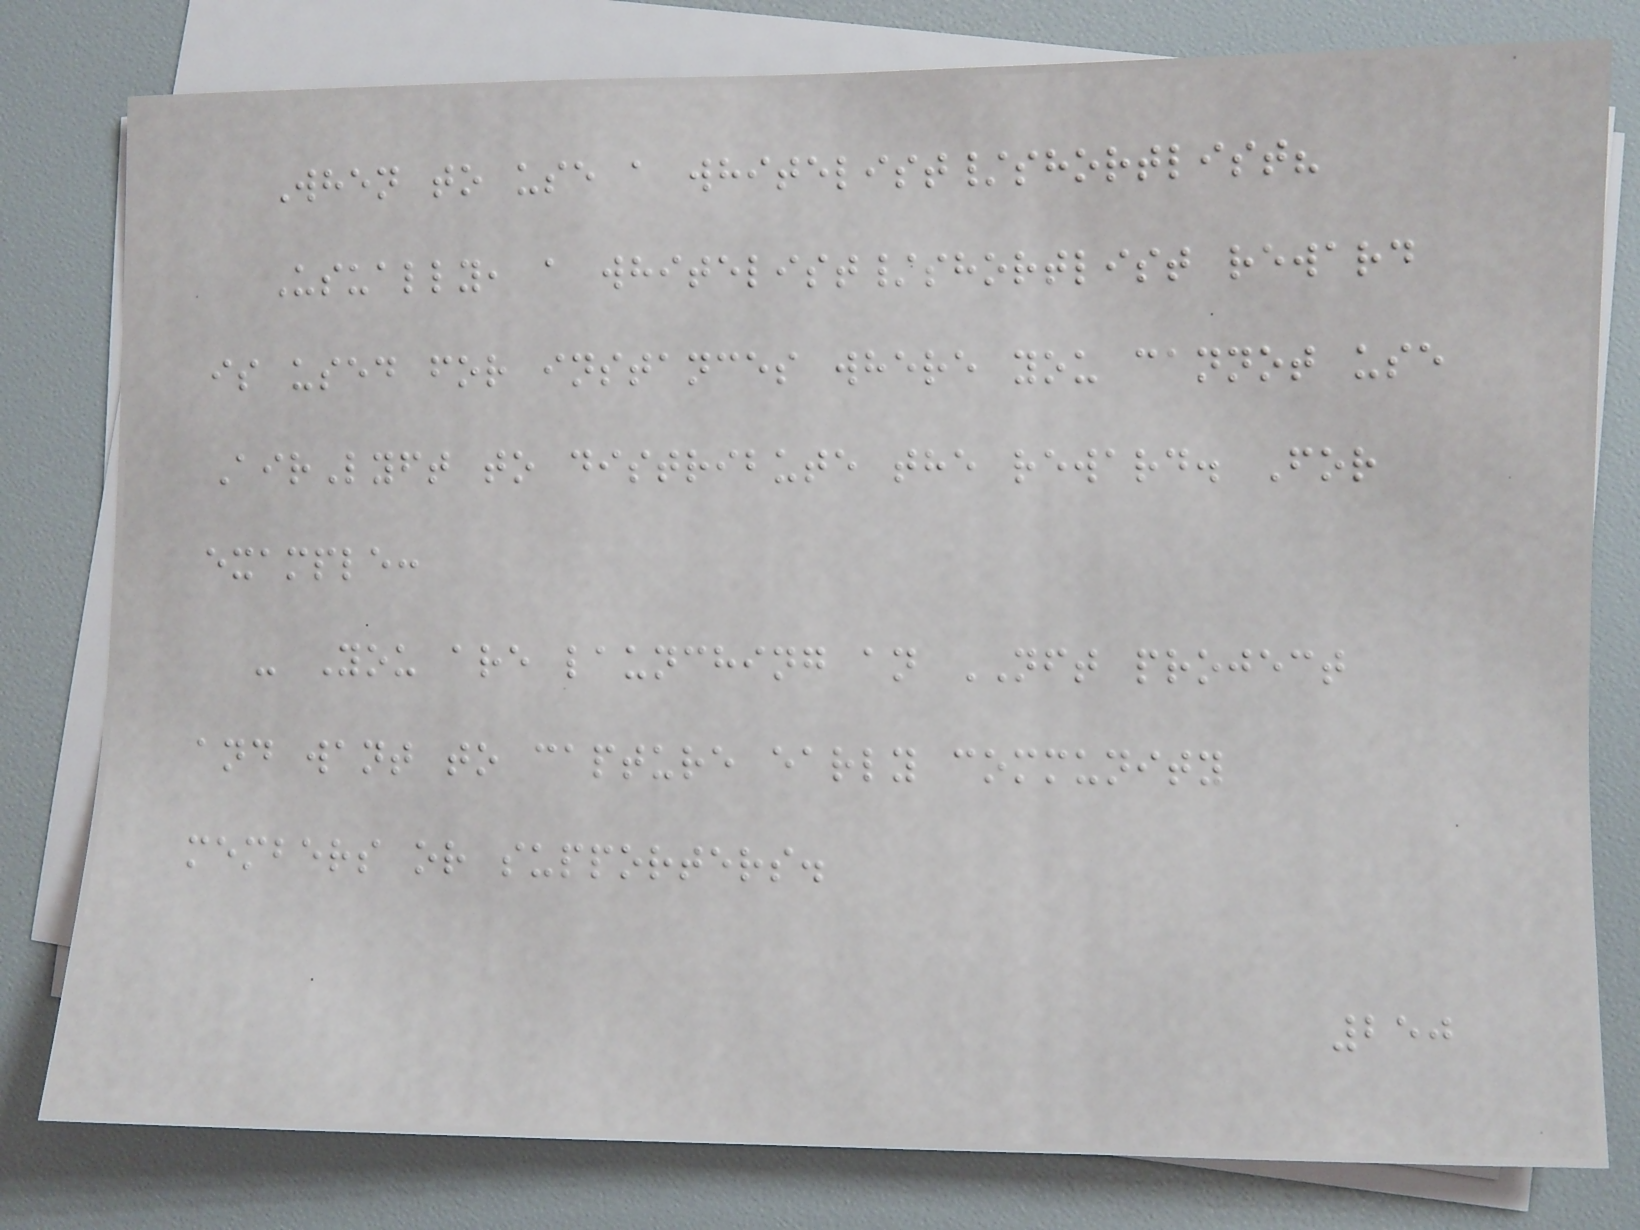When to use a whitelist/shortlist?
Usually, a whitelist/shortlist reward
is used for instances where you cannot use
AirLyft to distribute the reward. For
example:
- You are launching an NFT project
and want to capture early community
members or supporters.
250
